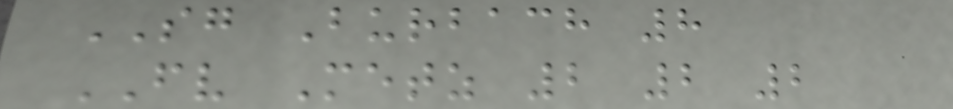SG Burbach 8
FV Metz 2 2 2
